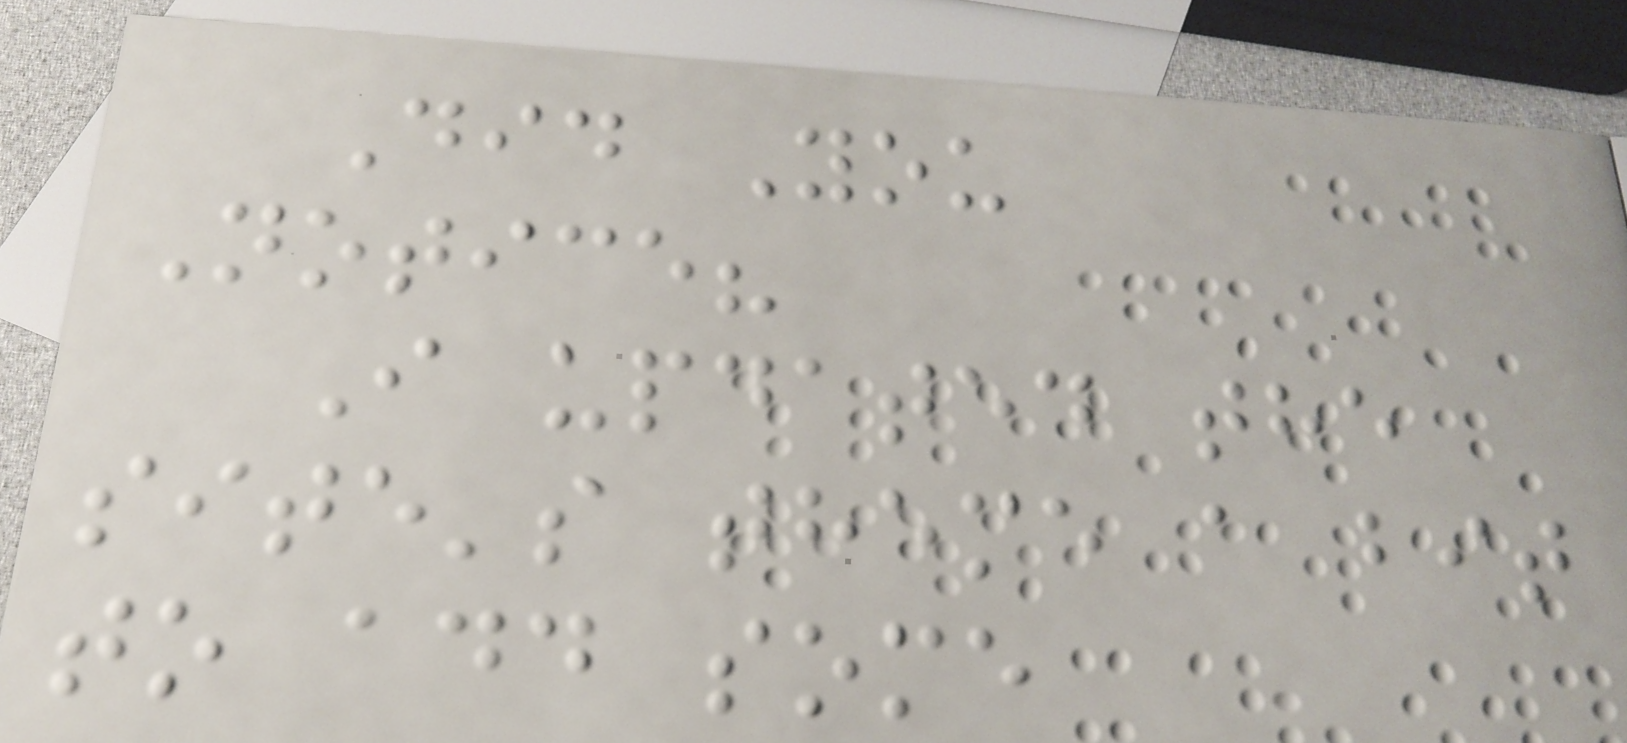Did You
Notice?
I updated the
site's theme a bit
to add some
